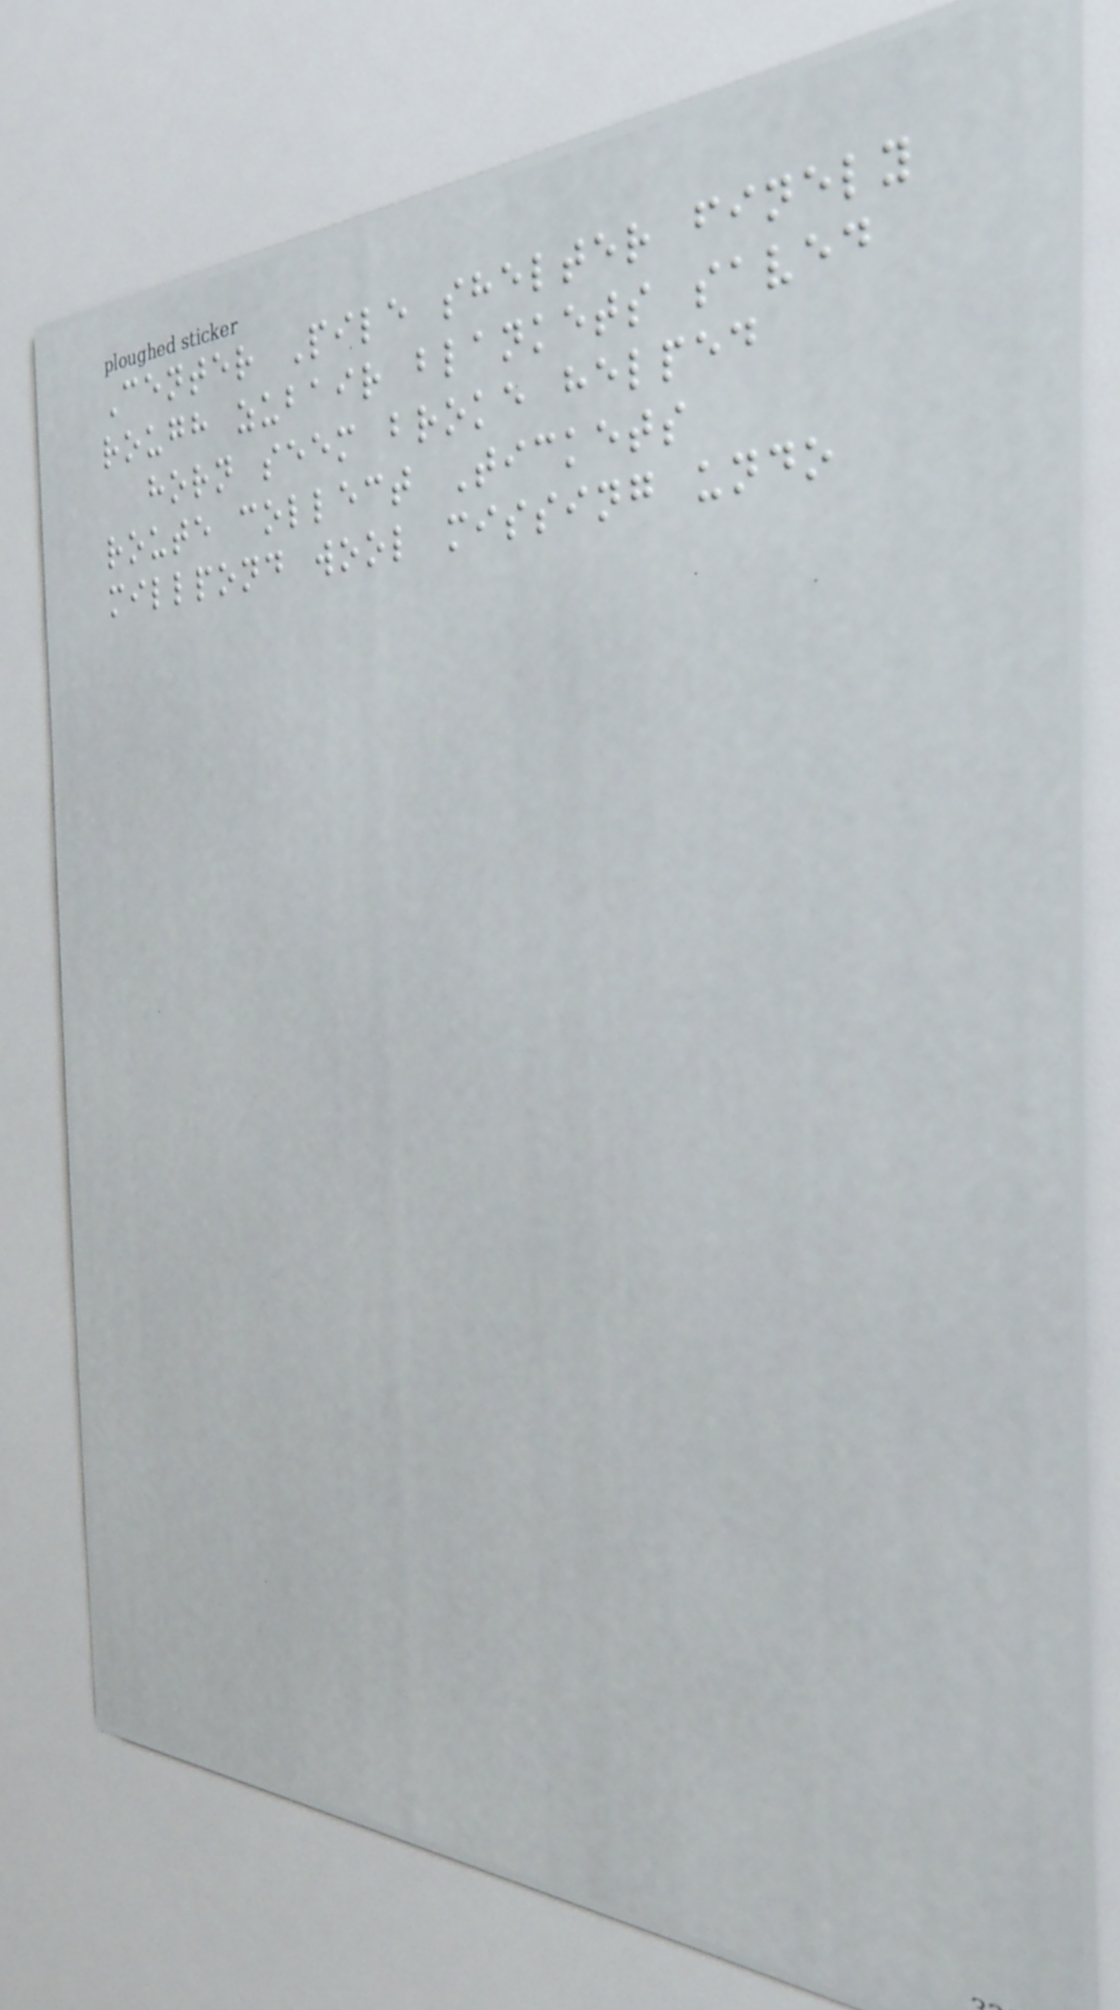Center Pile shelter finely
rough zubair blankets saved
horn seem broke helped
route collect Tickets
millpond wool missing undo
